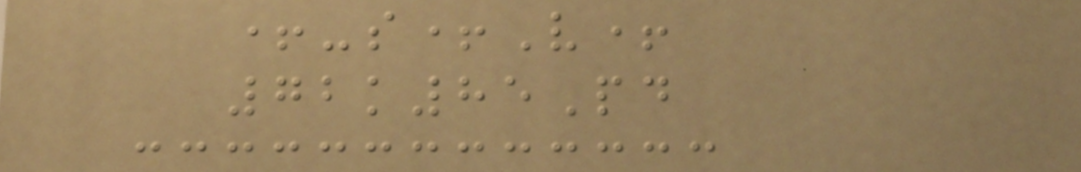+-s+V+
72k85Pd
